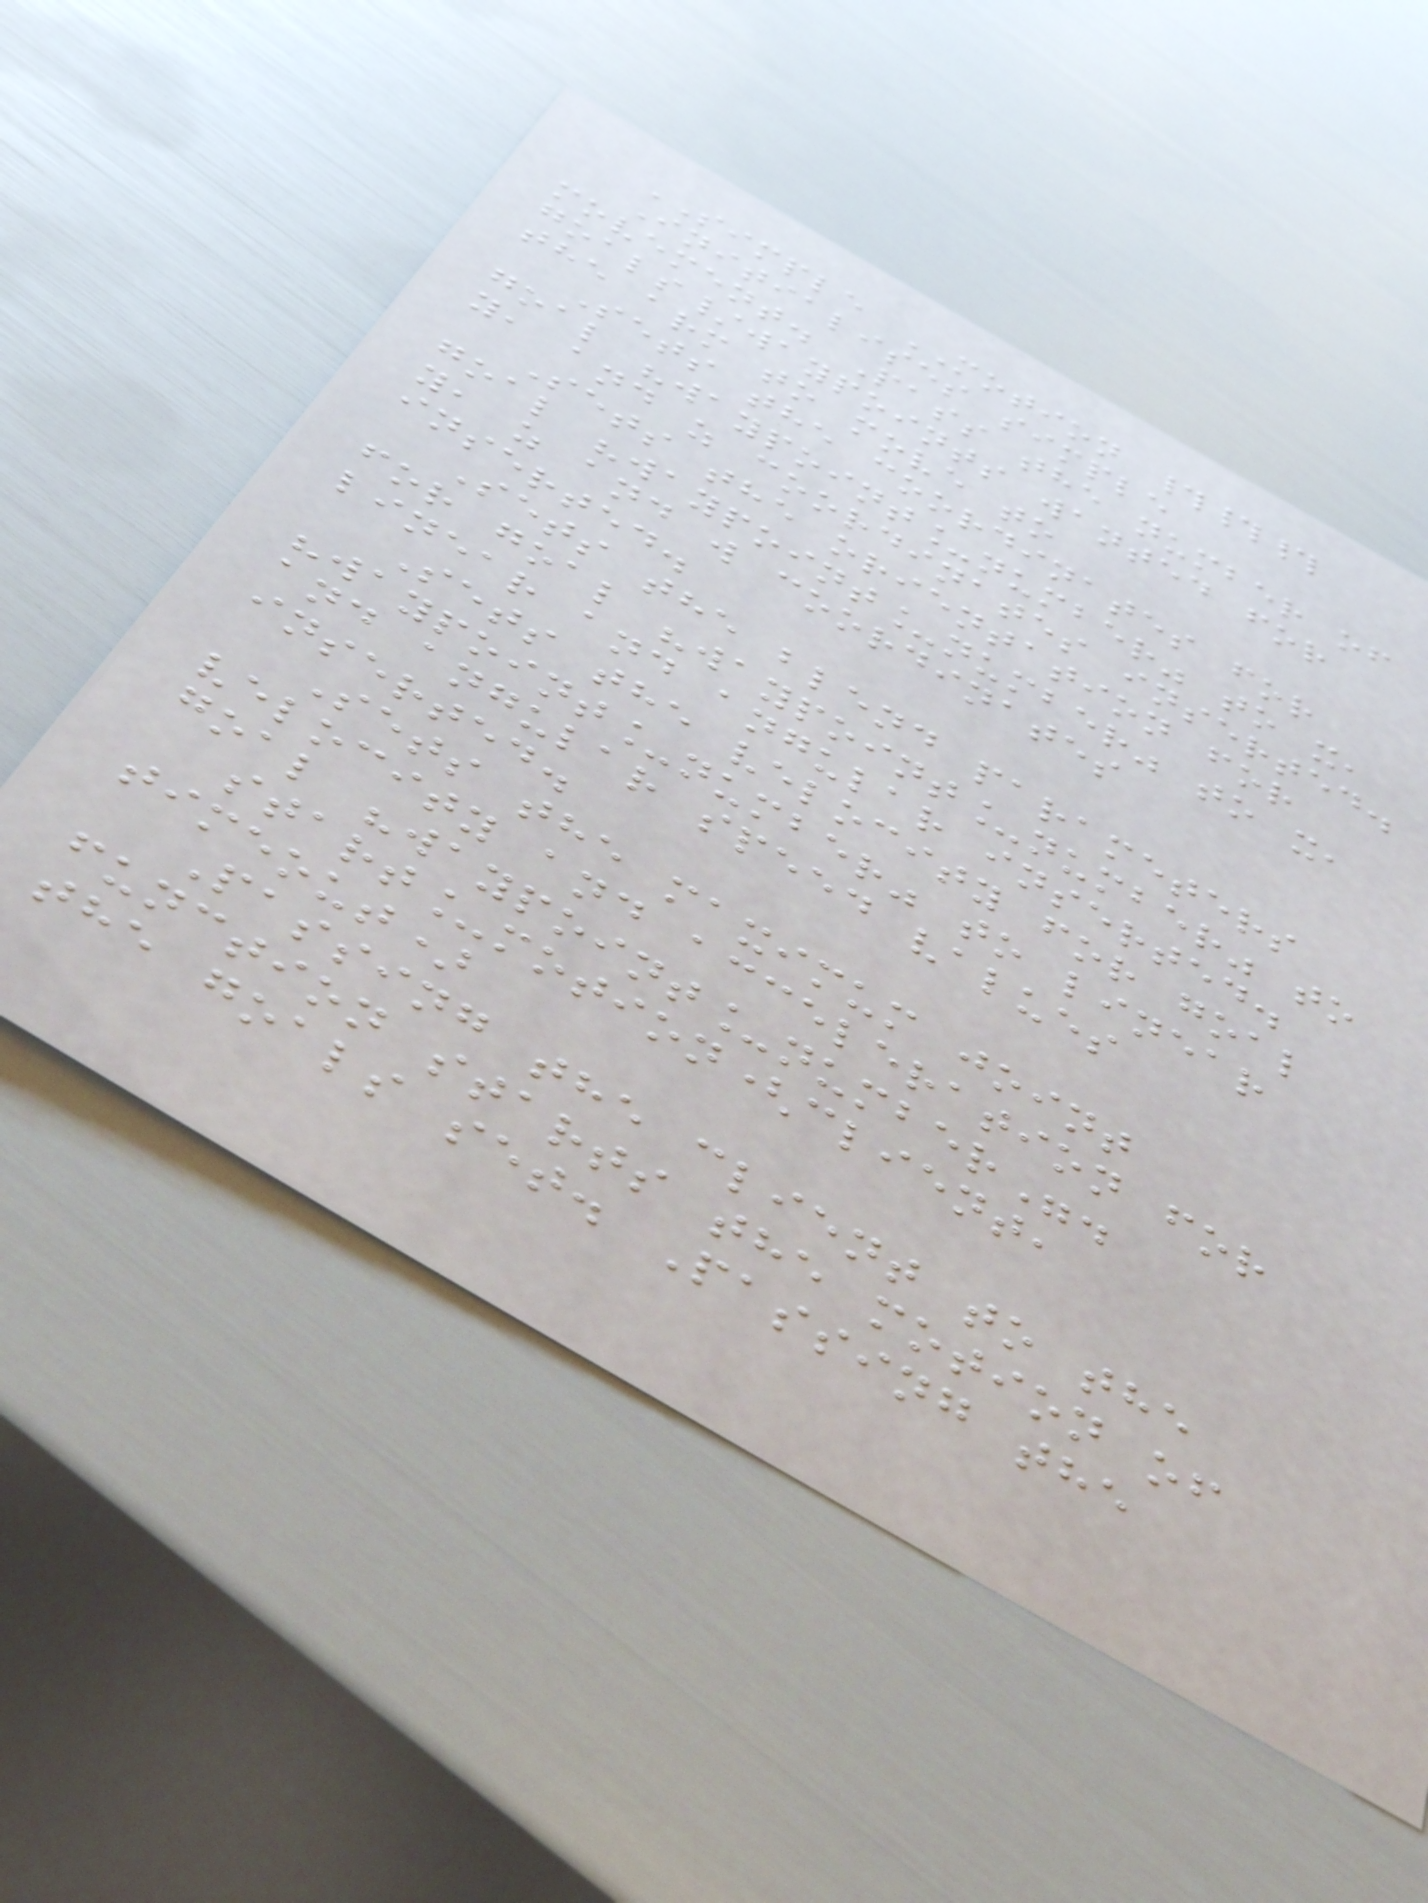SIMPLE MOTION ###
Initialises simple
movement. Pass the number of
goals/waypoints wanted for
the arm to move to
Sets the coordinates for
goal "waypoint_number" to x,
y, and z coordinates inserted.
Sets the orientation for
goal "waypoint_number" to x,
y, z and w coordinates
inserted.
Sets the blend parameters
for goal "waypoint_number" to
linear and angular inserted.
Sets the velocity for goal
"waypoint_number" to linear
and angular speed values
inserted.
Sets the maximum joint
velocity and acceleration for
goal "waypoint_number".
start_motion(client,
timeout)
Passing the client to the
function starts the motion of
the goals set. Passing the
